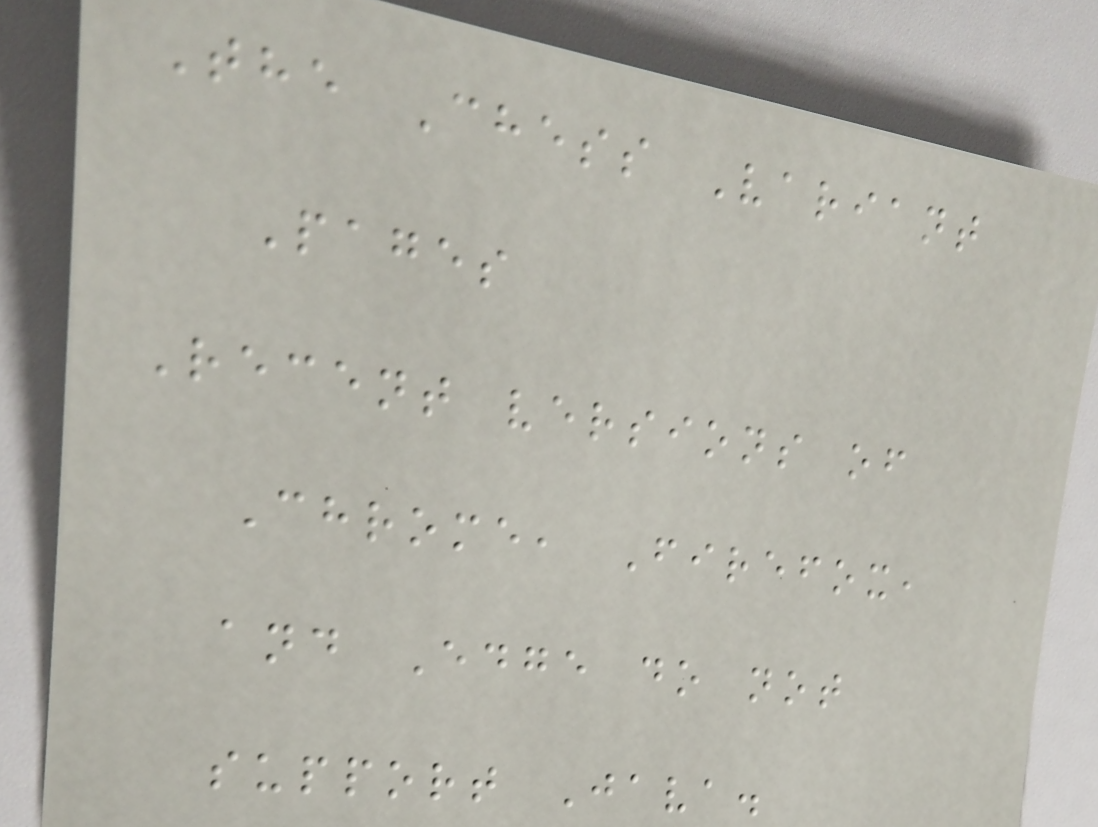The Chess Variant
Pages
Recent versions of
Chrome, Firefox,
and Edge do not
support Java.
